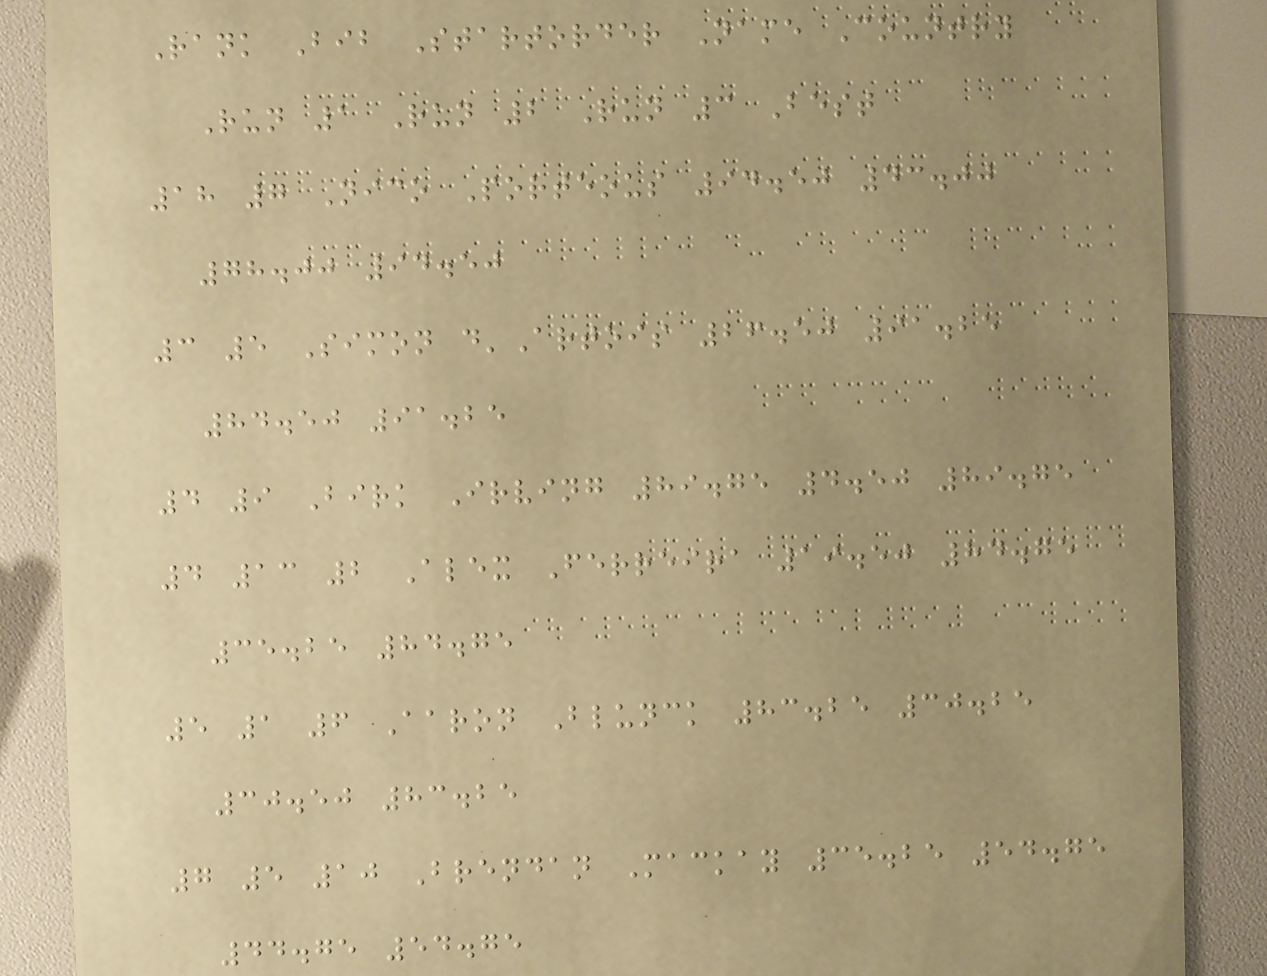Rank Bib Startorder Name Country
Run 1 Run 2 Run 3 Best
18 7 Nico Porteous 94.50 43.00
78.00 94.50
3 5 Simon d'Artois 26.50 91.25
84.50 91.25
4 9 Birk Irving 89.75 4.50 89.75
4 13 2 Alex Ferreira 19.50 84.75
35.25 84.75
5 1 6 Aaron Blunck 83.25 30.25
30.50 83.25
7 5 10 Brendan Mackay 35.25 54.75
44.75 54.75
